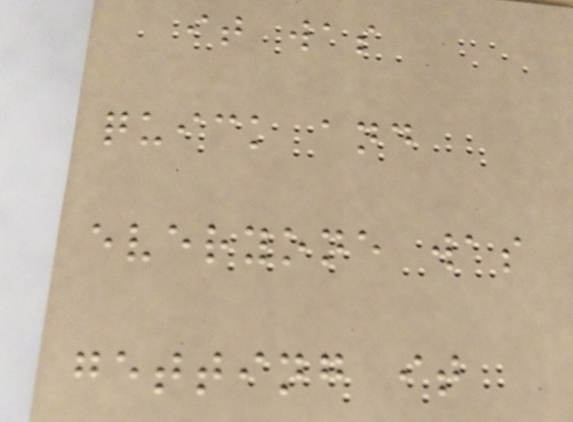it was
quick and
everyone was
getting it
